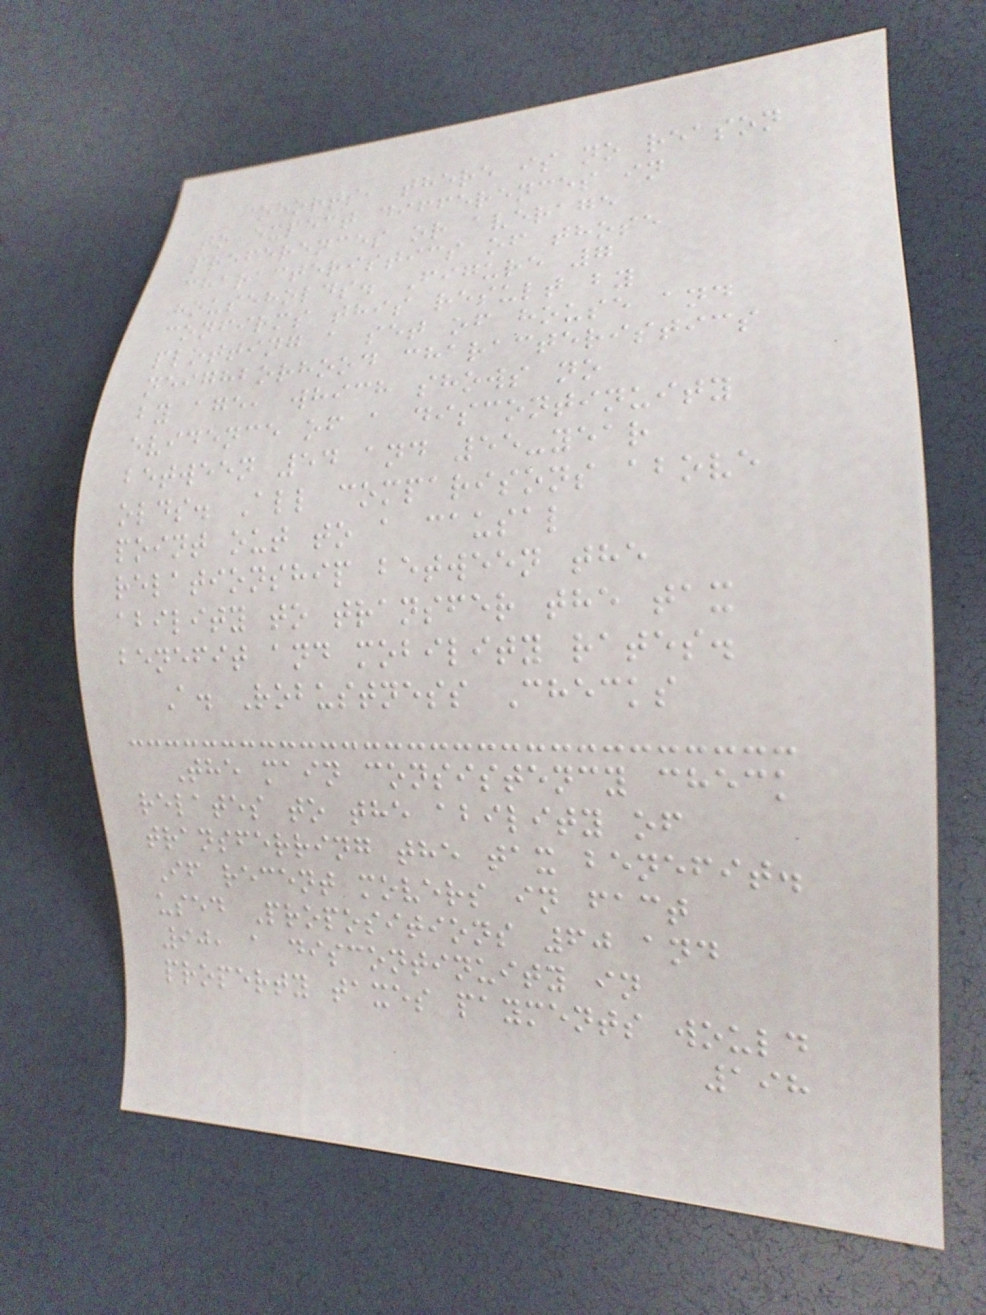cohorts, there is no reason
to expect differences in
preferences or average
characteristics of those
households. Figure 7
confirms this result by
plotting a set of house and
neighborhood characteristics
by age, which shows no
evidence of a discontinuity
between 54 and 55-year
olds. All comparisons above
point out to a causal
relationship between the
ability to transfer the tax
benefit and mobility rates.
A. Robustness Checks
The main consistency check
relates to the ability of
transferring the tax benefit.
If recent movers in fact
used Propositions 60 and
90, a discontinuity in
property taxes payments would
198
